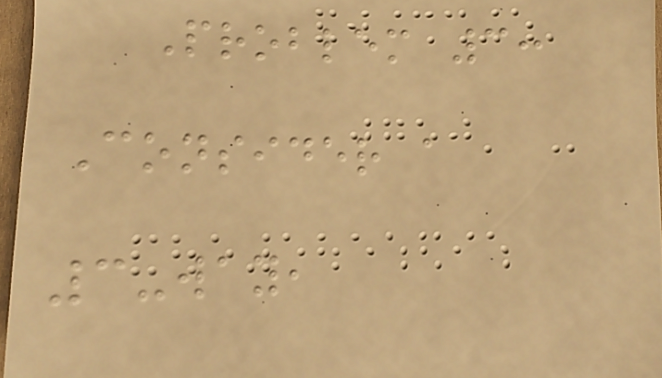Problem 3:
Consider a
3-way,
